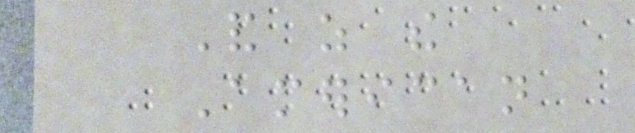And as the
American
